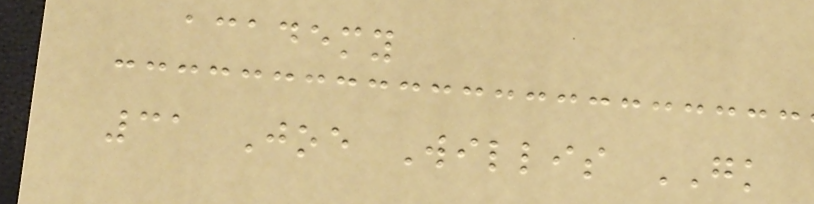academy
31 Joe Willis GK
